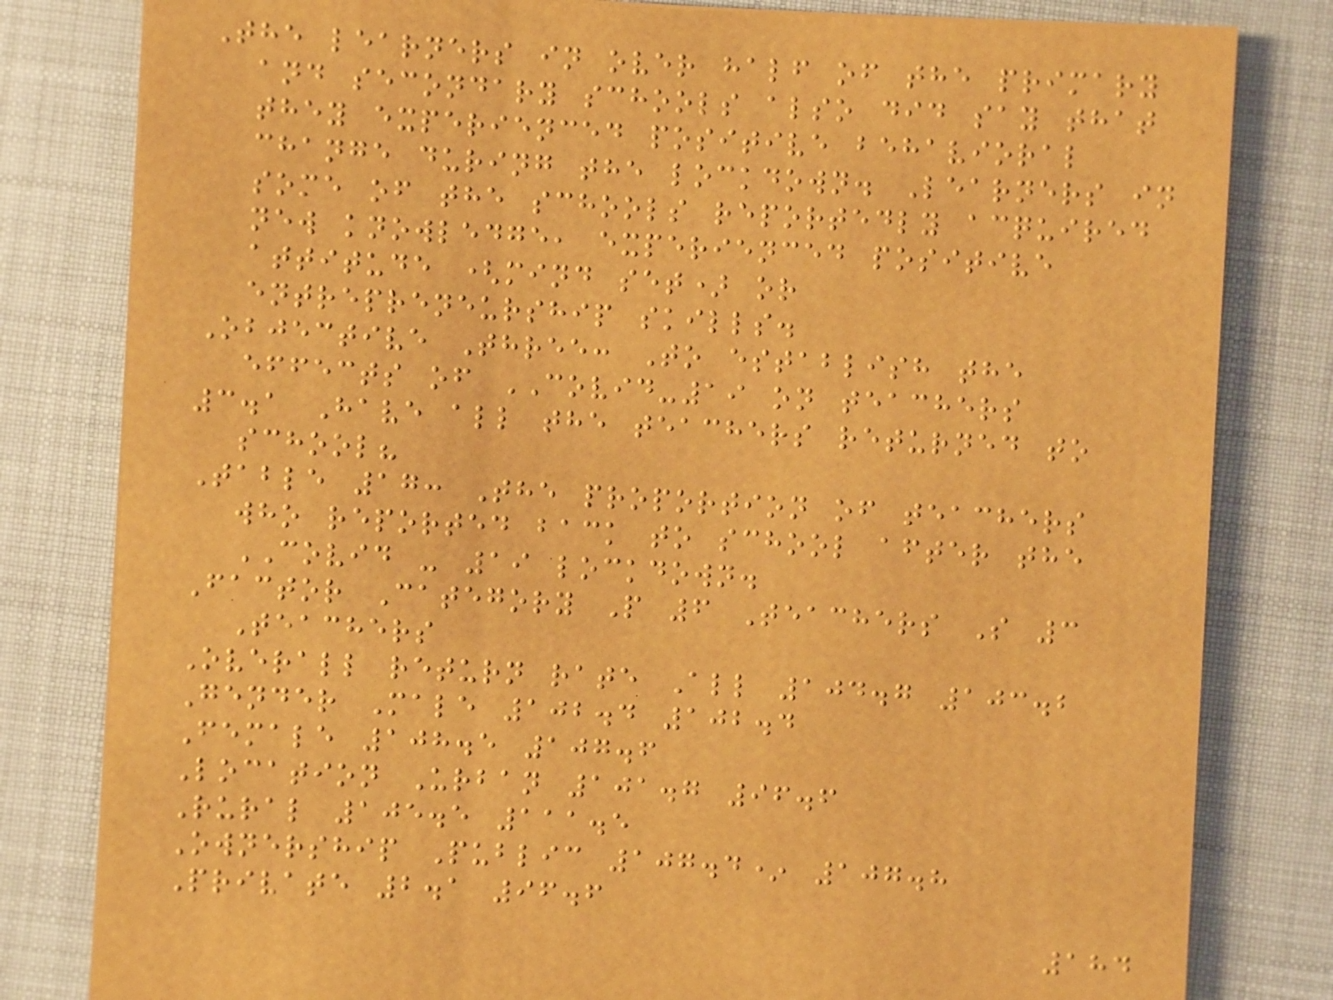The learners in over half of the primary
and secondary schools also did say that
they experienced positive behavioral
change during the lockdown. Learners in
some of the schools reportedly acquired
new knowledge, experienced positive
attitude (mind set) or
entrepreneurship skills.
Objective Three: To establish the
effects of COVID-19 on teachers
3.1 Have all the teachers returned to
school?
Table 17: The proportion of teachers
who reported back to school after the
COVID - 19 lockdown.
Factor Category P 6 Teachers S 3
Teachers
Overall return rate All 104.7 103.2
Gender Male 102.4 102.4
Female 108.5 107.6
Location Urban 101.7 96.6
Rural 105.5 111.5
Ownership Public 107.4* 107.8
Private 2.1 96.6
184
